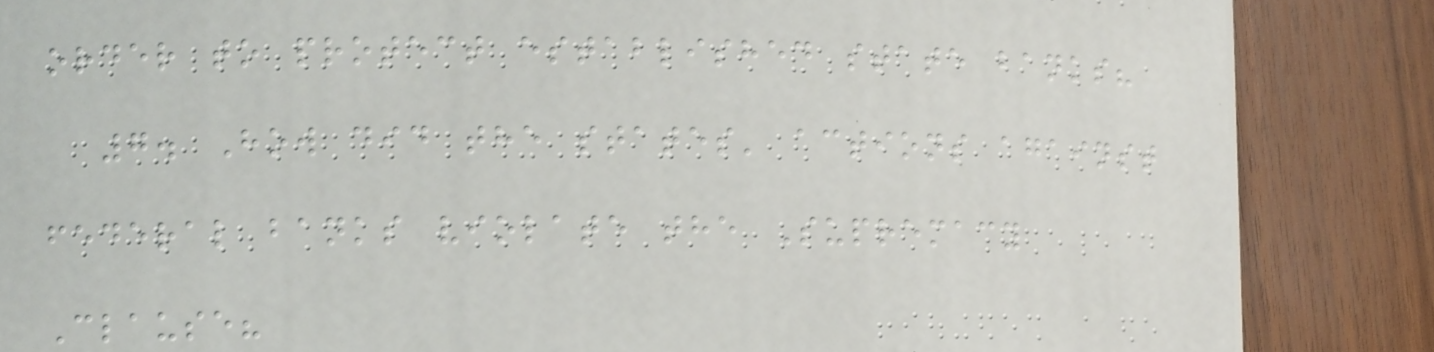order to protect established state banks?
7. How did the states' actions against
federal banks violate the Supremacy
Clause?
